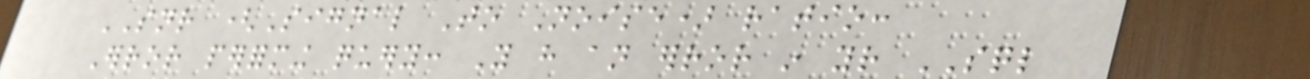SNR (Signal To Noise) ratio:
Error performing query: You have an error in your SQL
